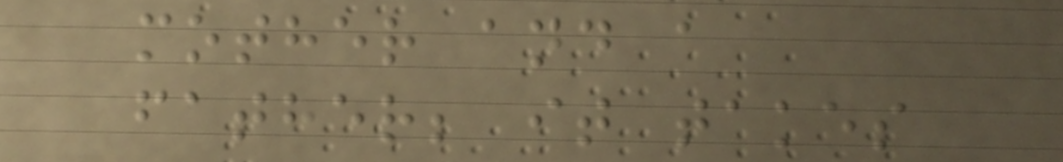mother and a
father; it takes
